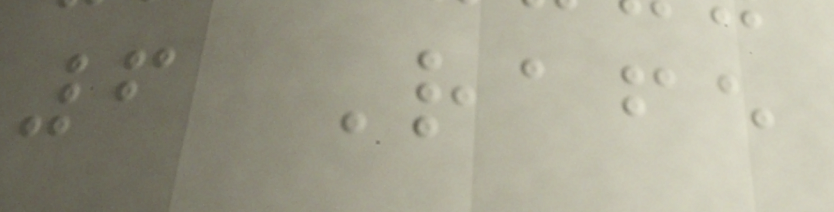6 Rafe
